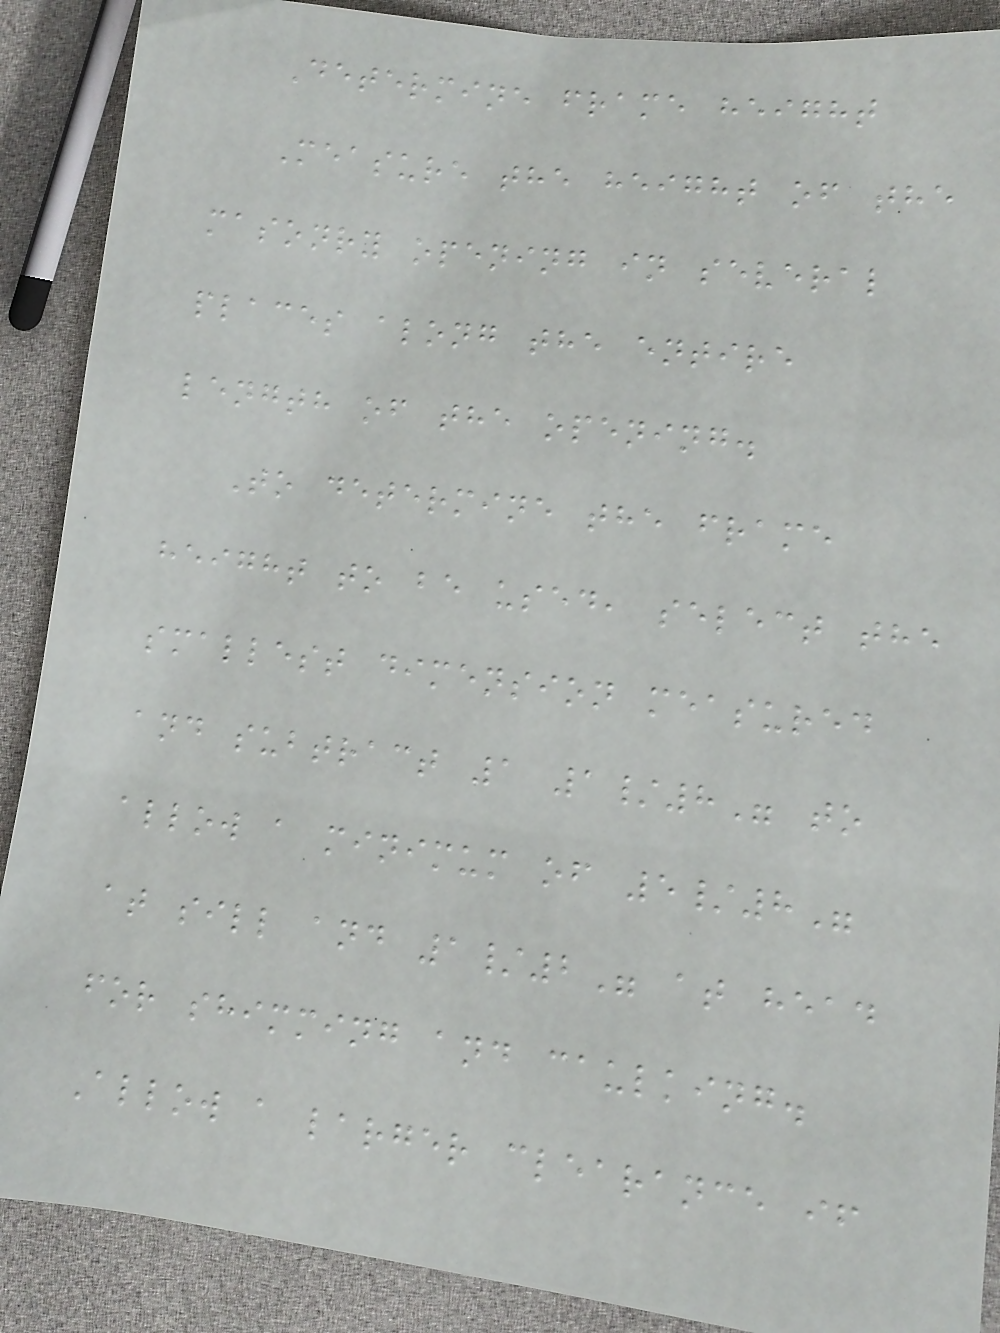Determine frame height
Measure the height of the
masonry opening in several
places along the entire
length of the opening.
To determine the frame
height to be used, select the
smallest dimension measured
and subtract 1 1/8" to
allow a minimum of 5/8"
at sill and 1/2" at head
for shimming and caulking.
Allow a larger clearance if
